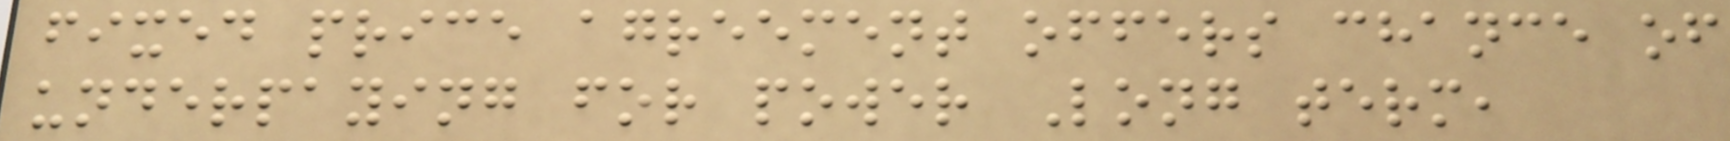fixed price agreement offers chance of
underpaying for power Long term,
